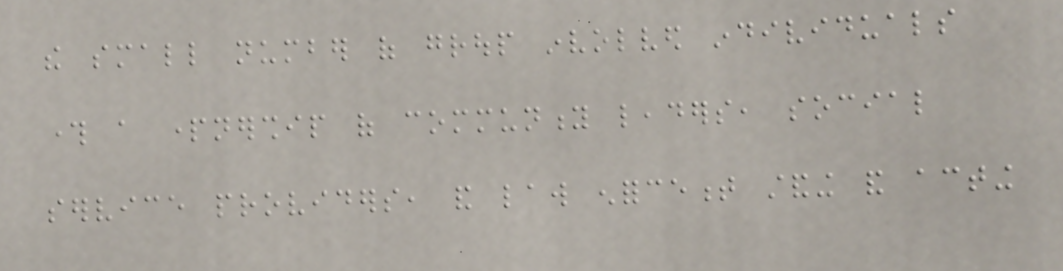the small number of group involved individuals
through a partnership of community leaders, social
service providers, and law enforcement standing and acting
